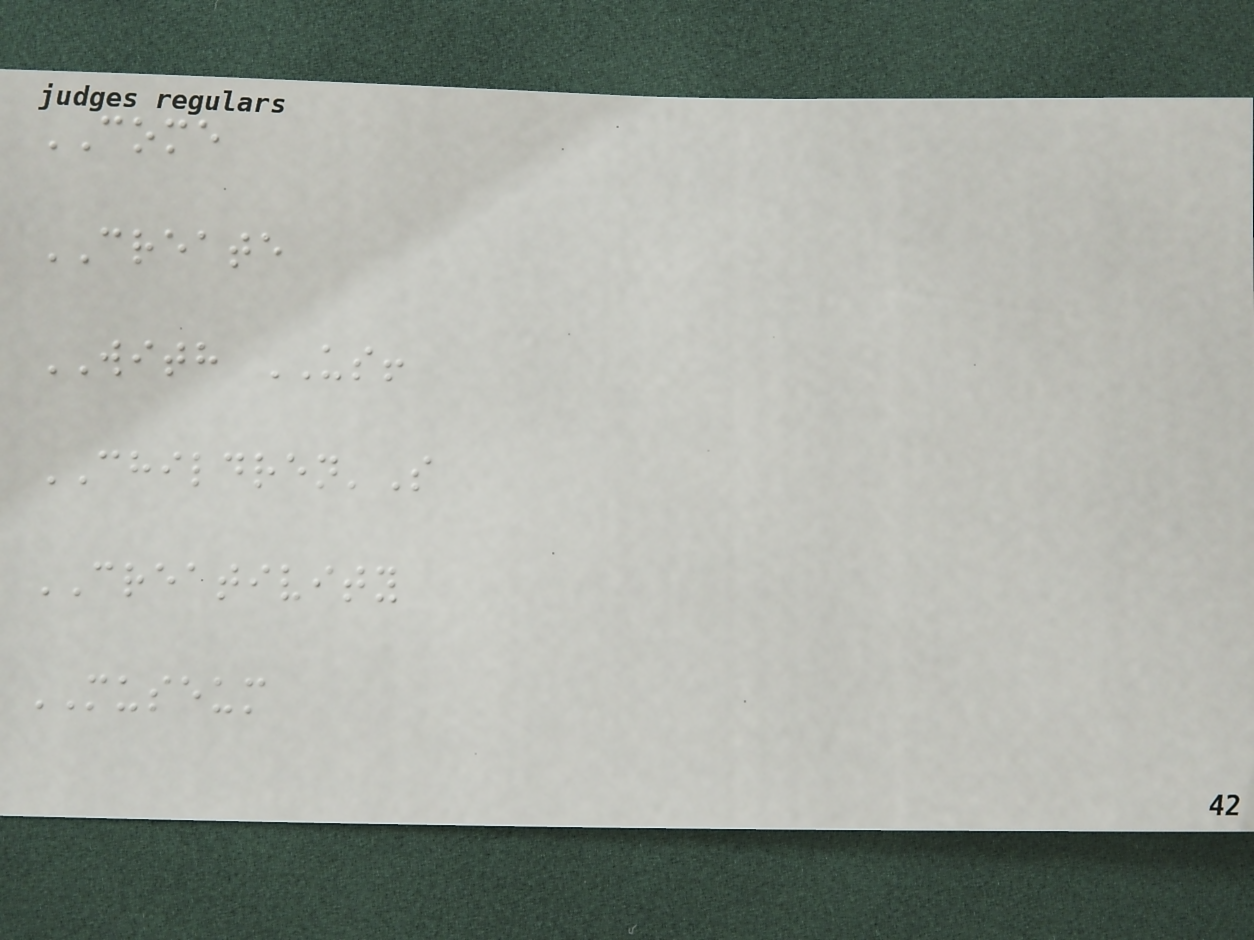COME
CREATE
WITH US!
CHILDREN'S
CREATIVITY
MUSEUM
